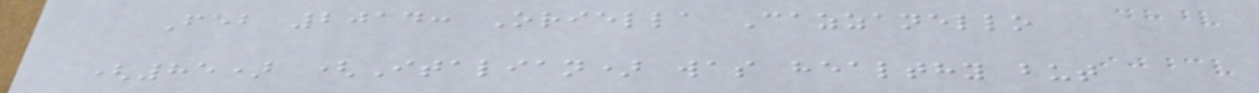Feb 2014: Oriella Cazzanello
(85) (Italian) was healthy but
